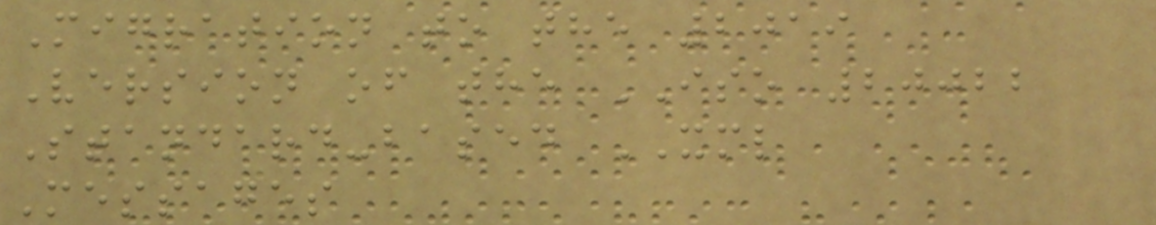Migration to the 2019
Version of the ISO 20022
Standard-based XML
Messages
